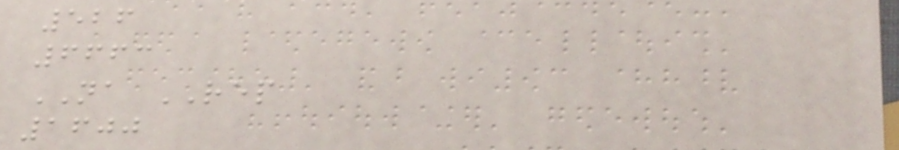526
6663
NA REP
1600
